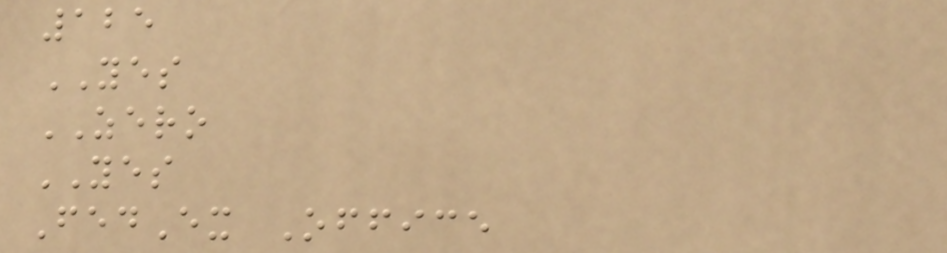125
YES
ZERO
YES
FedEx Office
